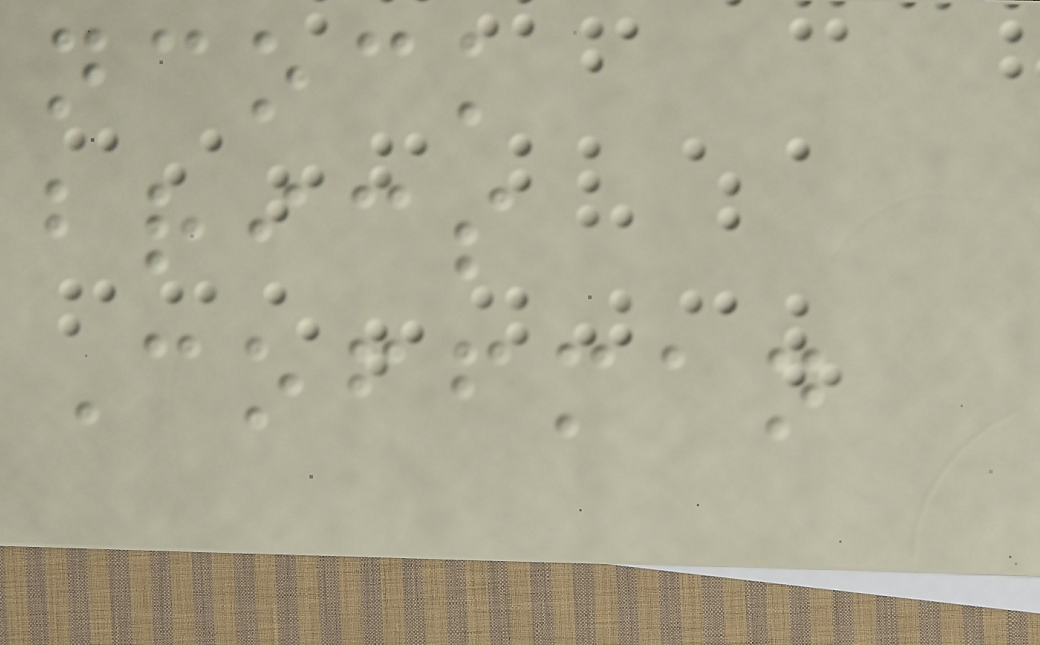ncock
brics
Coffman
